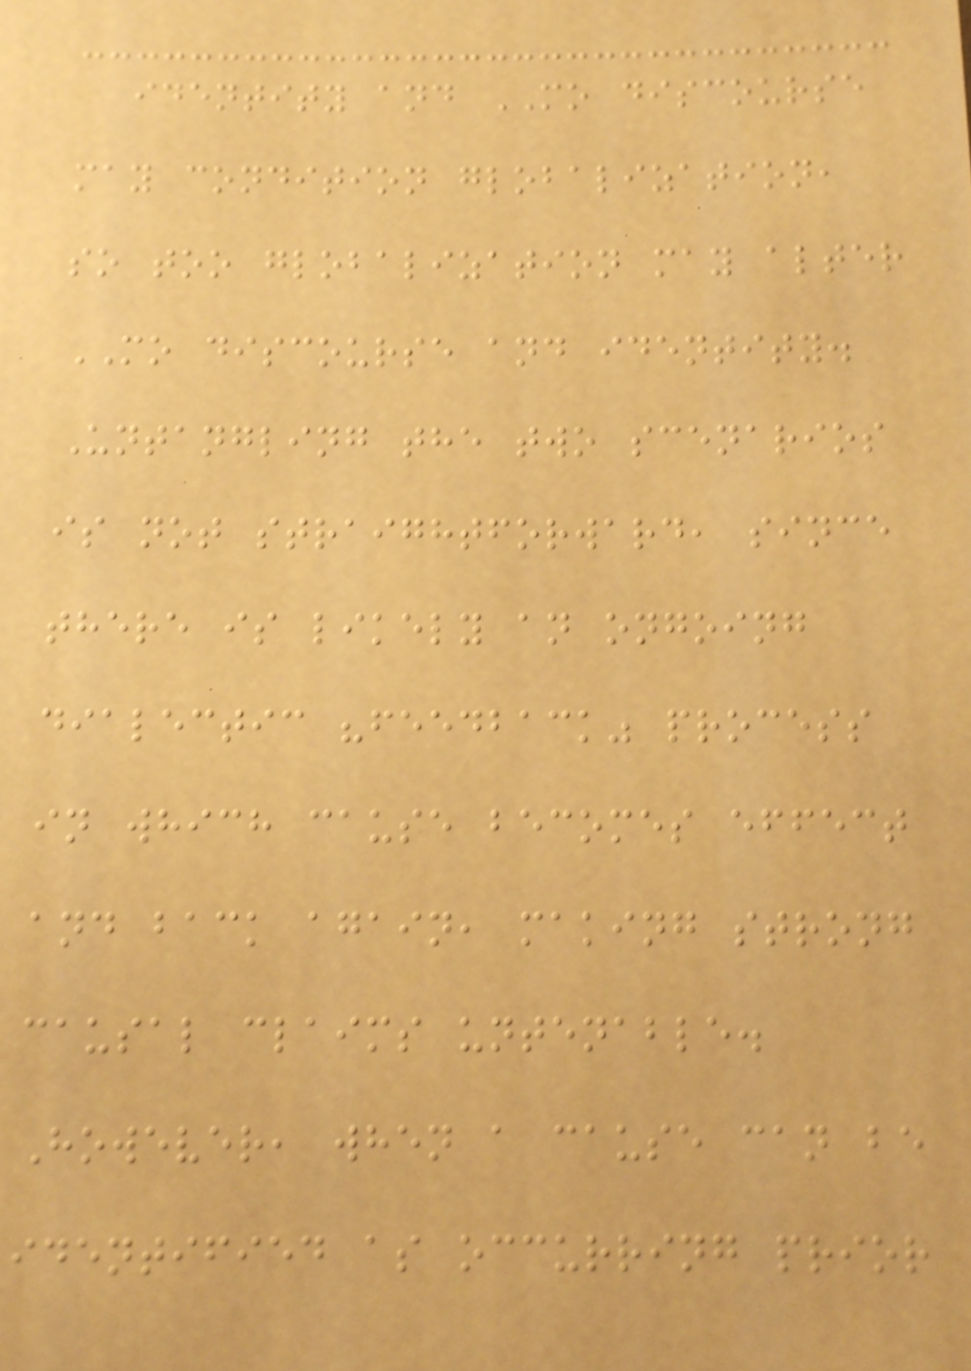identity and MO discourse
may condition globalization,
so too globalization may alter
MO discourse and identity.
Untangling the two scenarios
is not straightforward, since
there is likely an ongoing
dialectic "feedback" process
in which cause becomes effect
and back again, making strong
causal claims untenable.
However, when a cause can be
identified as occurring prior
